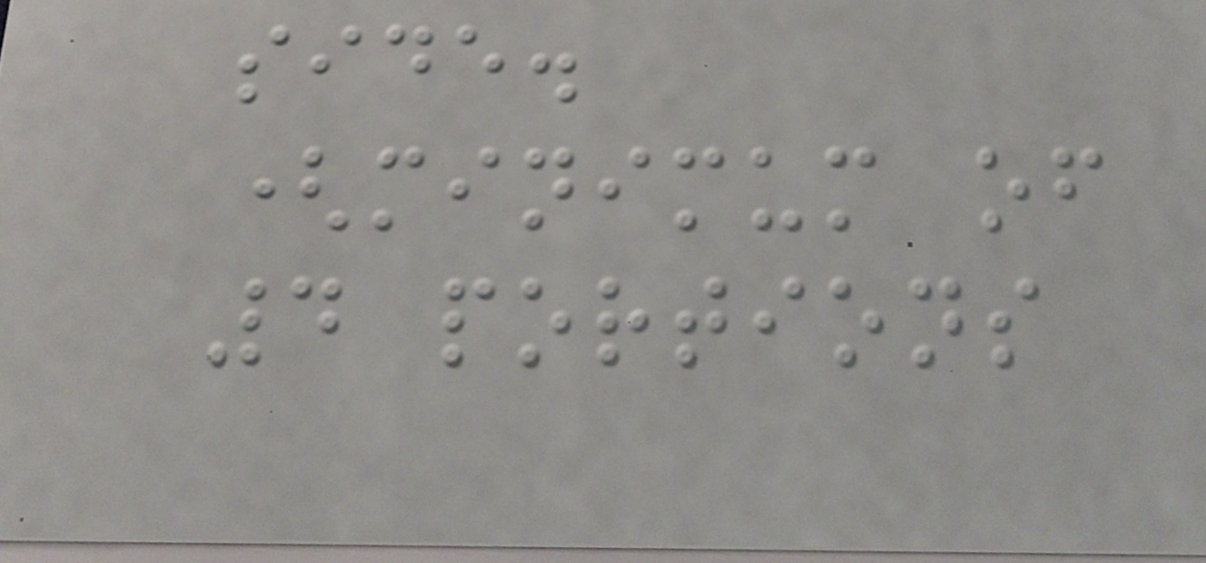side.
(minimum of
4 portions
